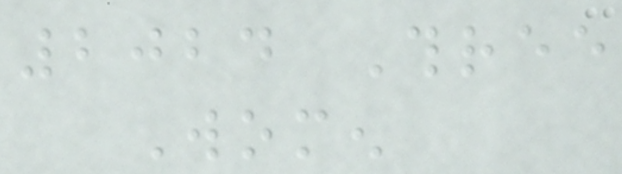2024 Three
Women
